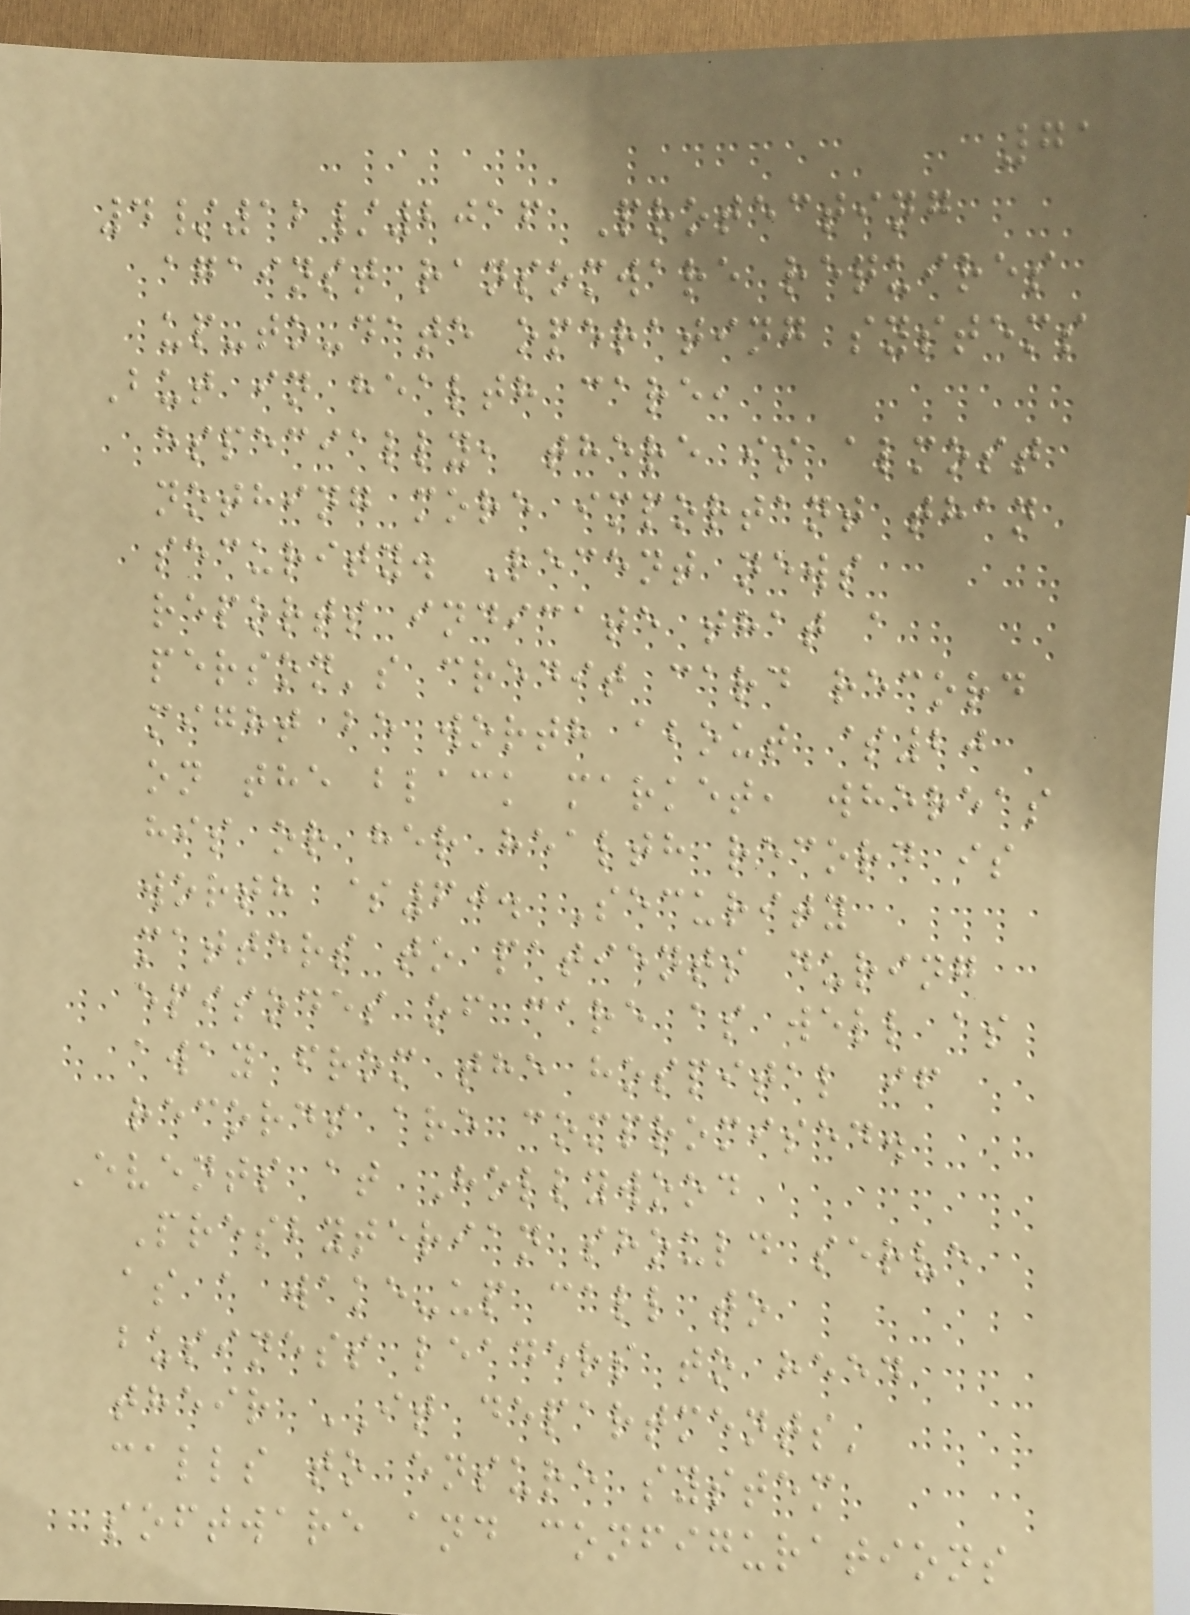71
4/12/2016 Protecting
against ransomware requires
up-to-date operating systems
But in health care,
especially, there is almost
nothing more important than
security. Recent news
reports indicate that a
person's credit card record
might be worth about $20
on the black market, whereas
his or her health record is
worth $60. Security
matters to patients during
episodes of care as well as
away from the hospital if
records are compromised.
Events at Hollywood
Presbyterian should serve
as a wake-up call to
business leaders to heed
their IT departments'
calls to ensure system
software and configurations
